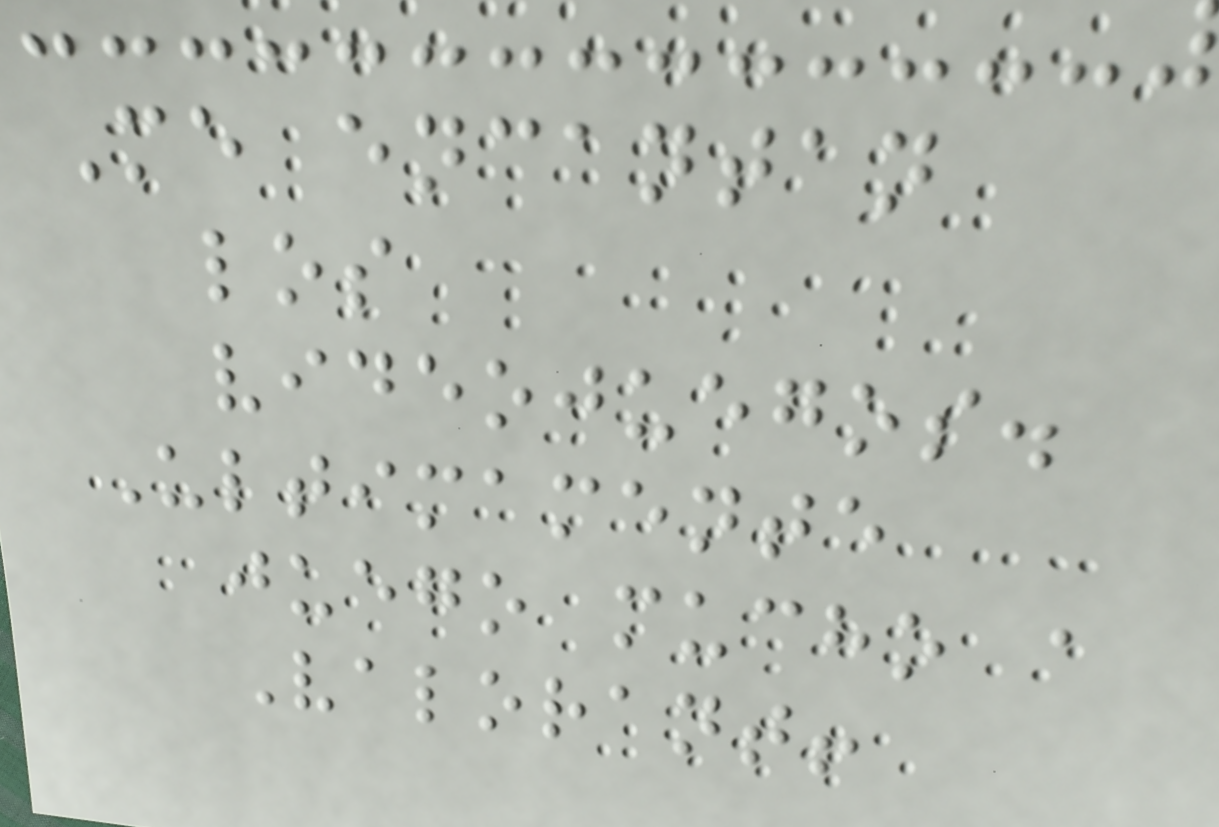Me encantan
los
videojuegos.
Ultimamente
juego mucho a
Valorant!
